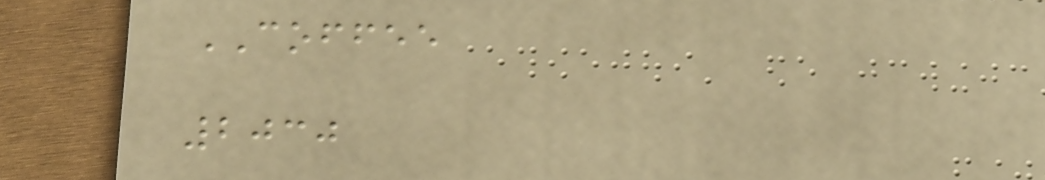COFFEE
2030
